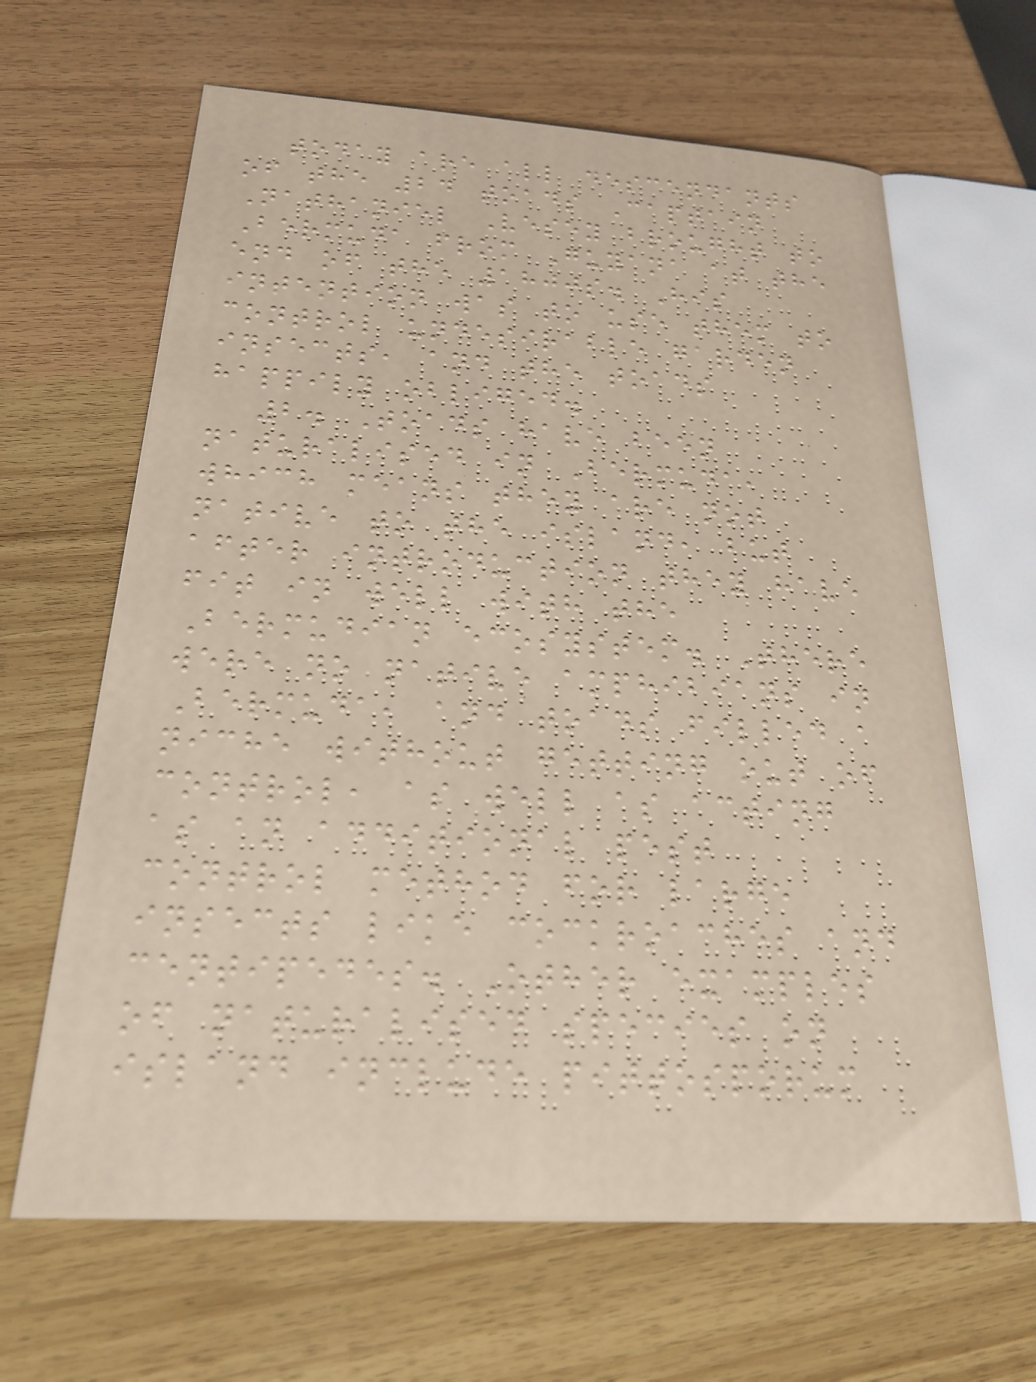today are all descendants
of the 24 toads Captain
Nathaniel Vesey brought to
Bermuda from Guyana at the
end of the 1800s. His
intention was to use them to
control undesirable garden
insects, and the toads
happily obliged.
2. Toads have been
naturalised in Bermuda,
which means they are not
native to the island, but
after introduction they have
fit in well with the
Bermudian ecosystem. There
were no native amphibians in
Bermuda, and toads filled a
niche without getting out of
control, as well as acting
as an additional pest
control method for large
insects like cockroaches and
centipedes. Other examples
of naturalised species on
island include pittosporum
